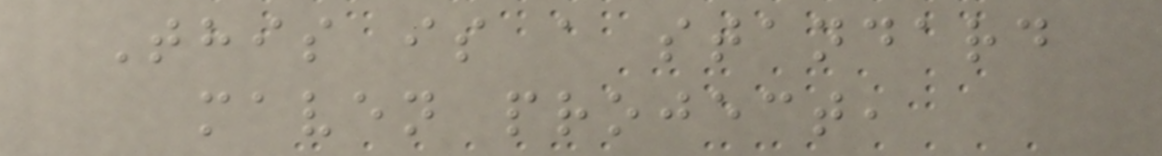This is a standard
maven project,
